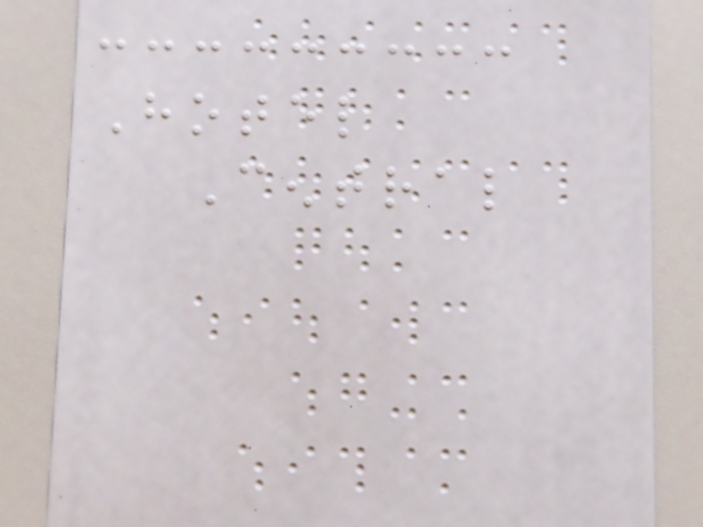Hotel
Central
